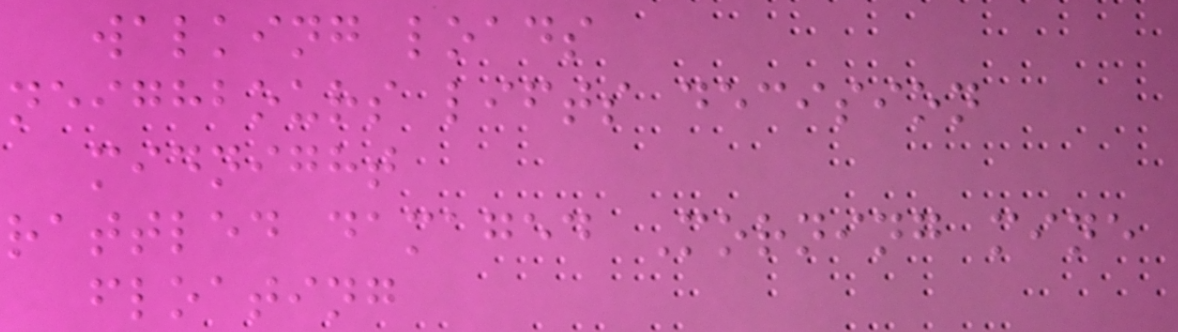walking loads
neighbours lifts decision
midnight
rattled damaged Morning mine
floating
